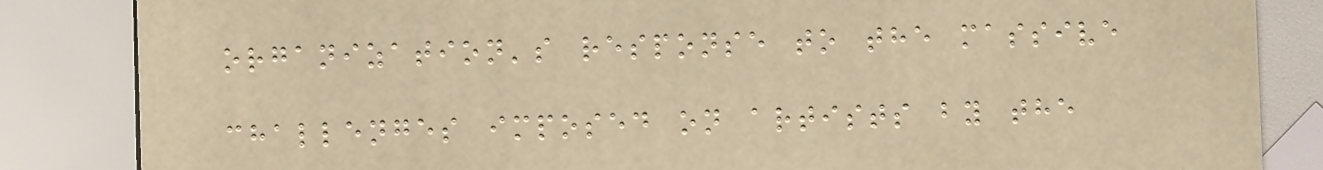organization's response to the massive
challenges imposed on artists by the
